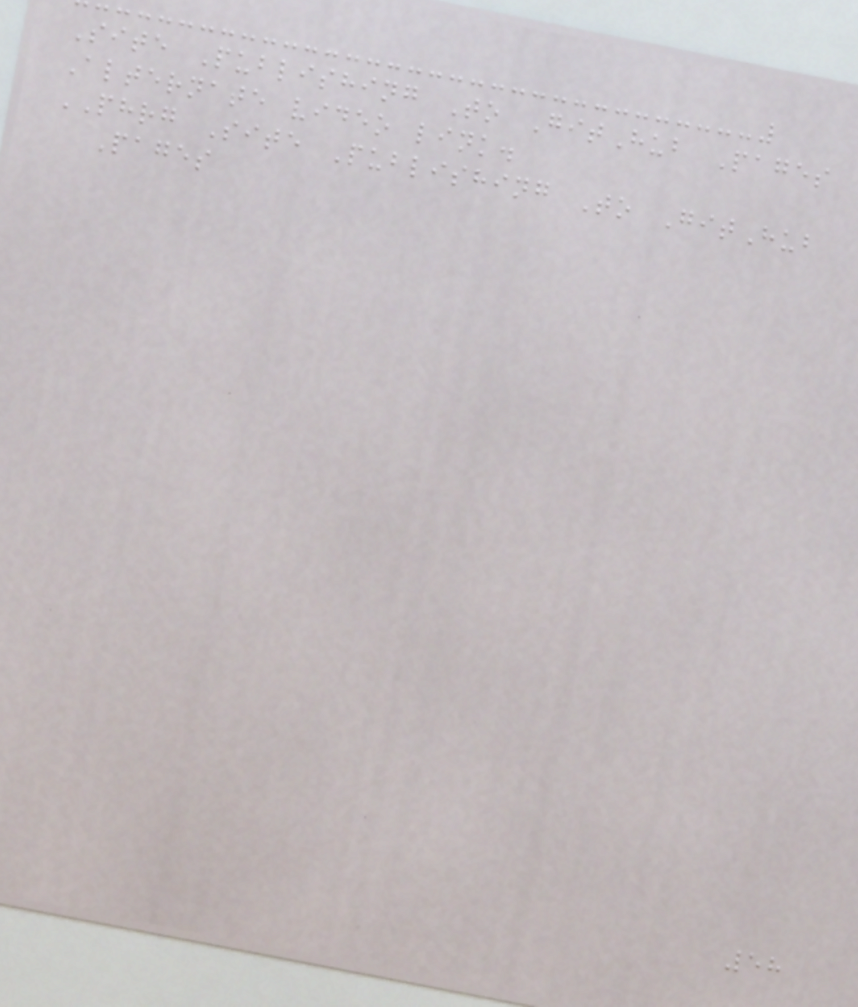Site Publishing To GitHub Pages
Alternate video link.
PHRG Site Publishing To GitHub
Pages
58
